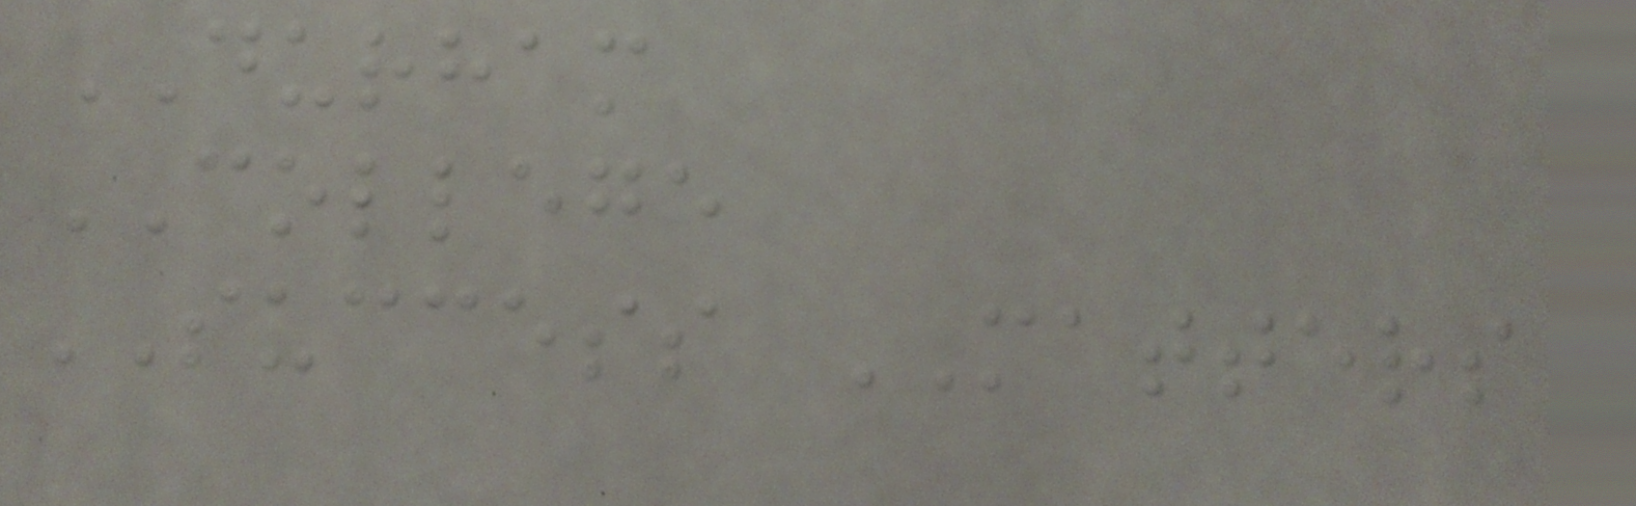DURHAM
COLLEGE
SUCCESS MATTERS
